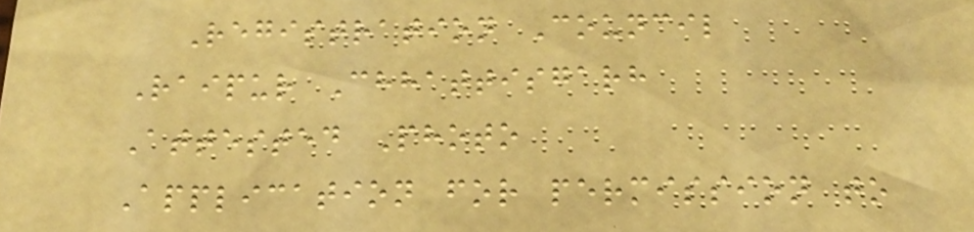Registration Council
Raipur Chhattisgarh
Attested Photo
Application for permission to
